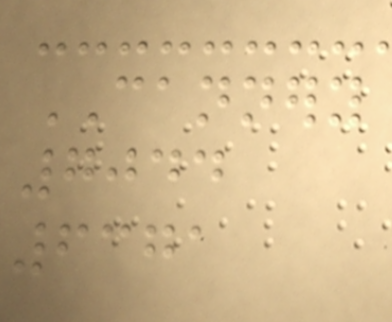CANNERY
7044
6371
